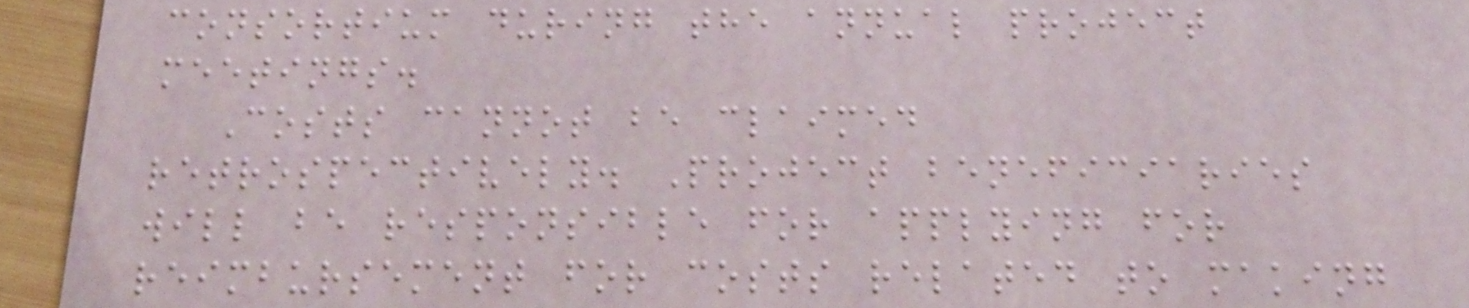consortium during the annual project
meetings.
Costs cannot be claimed
retrospectively. Project beneficiaries
will be responsible for applying for
reimbursement for costs related to making
